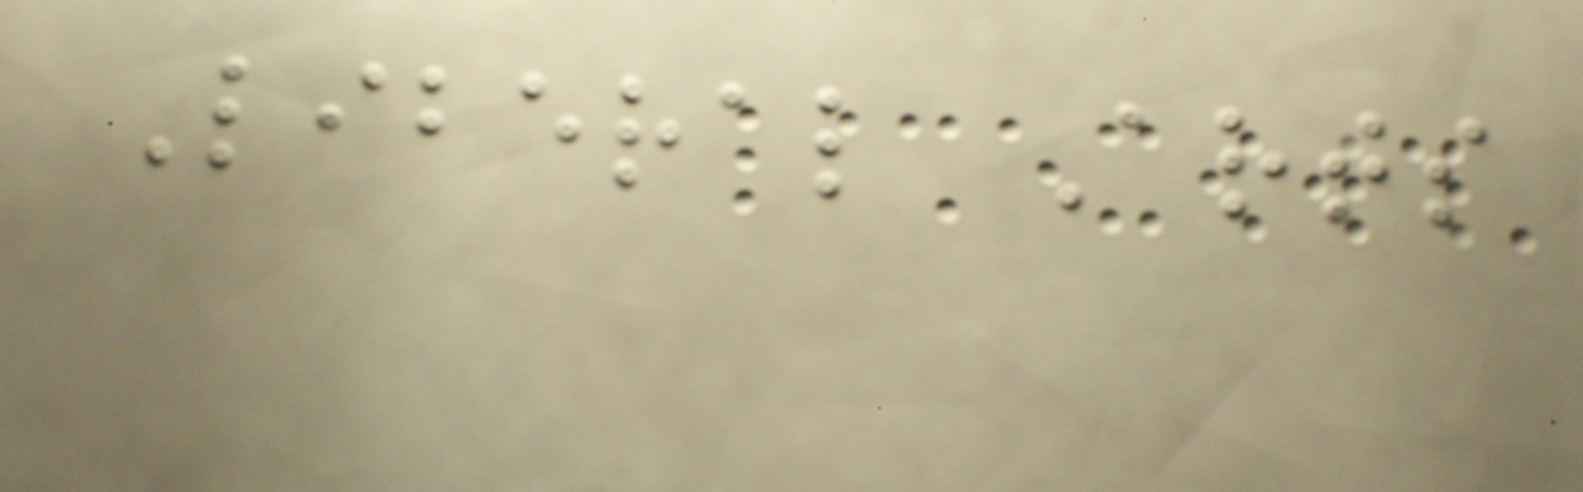Liberal Arts
